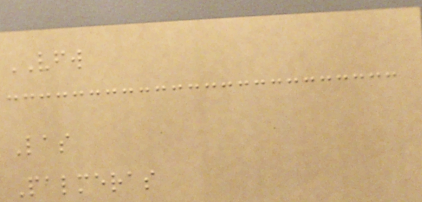VFW
Las
Palmeras
